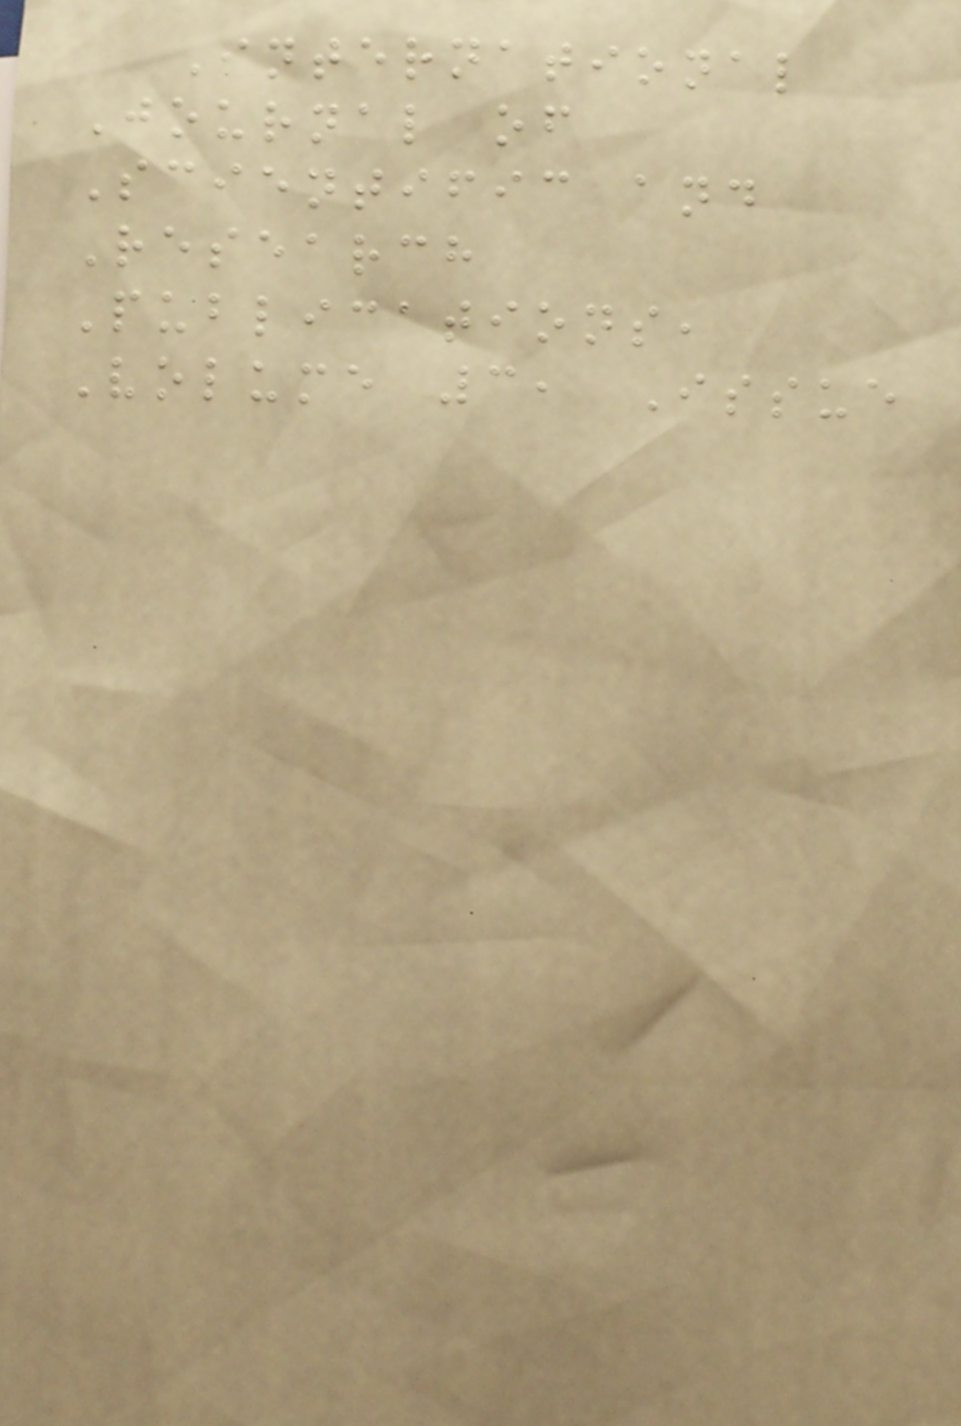International
Journal of
Scientific and
Research
Publications,
Volume 3, Issue
